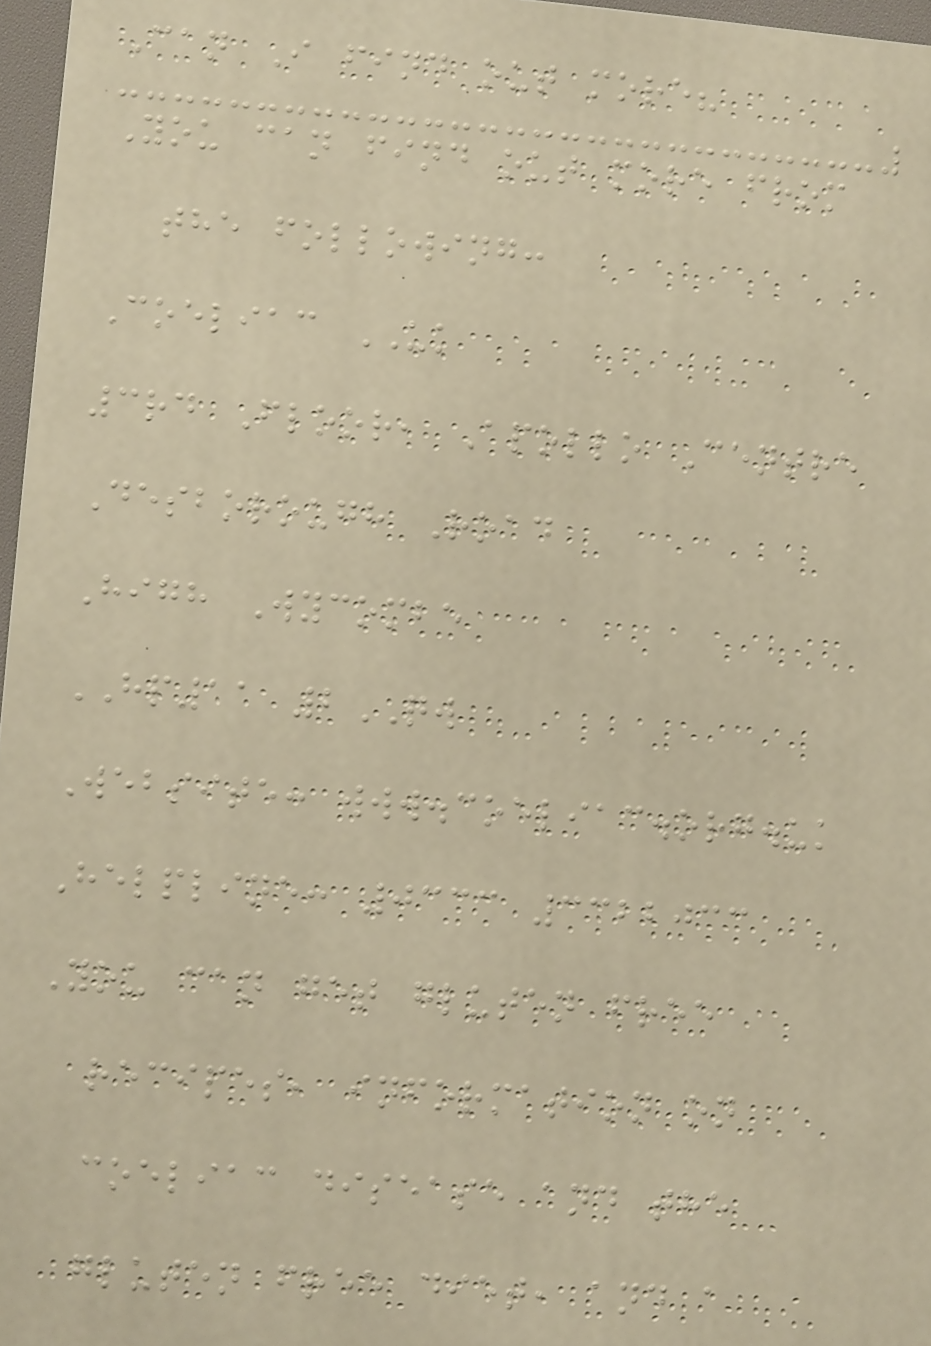Can I find out more?
You can find out more from
the following:
Coeliac UK
3rd Floor, Apollo Centre
Desborough Road
High Wycombe
HP11 2QW
Website: www.coeliac.org.uk
Helpline: 0333 3322033
You can get gluten free
recipes, information on
coeliac disease and the
gluten free diet, and a
